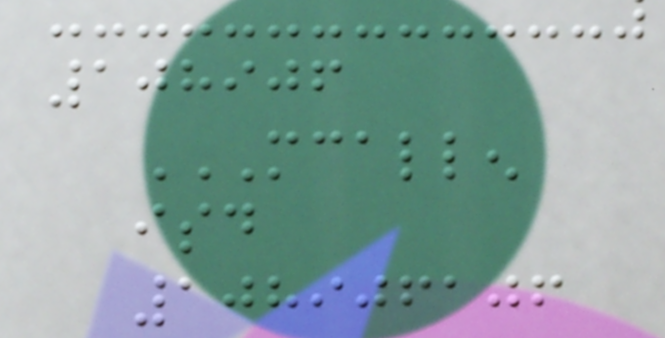108906
MCALLEN
ISD
108906106
